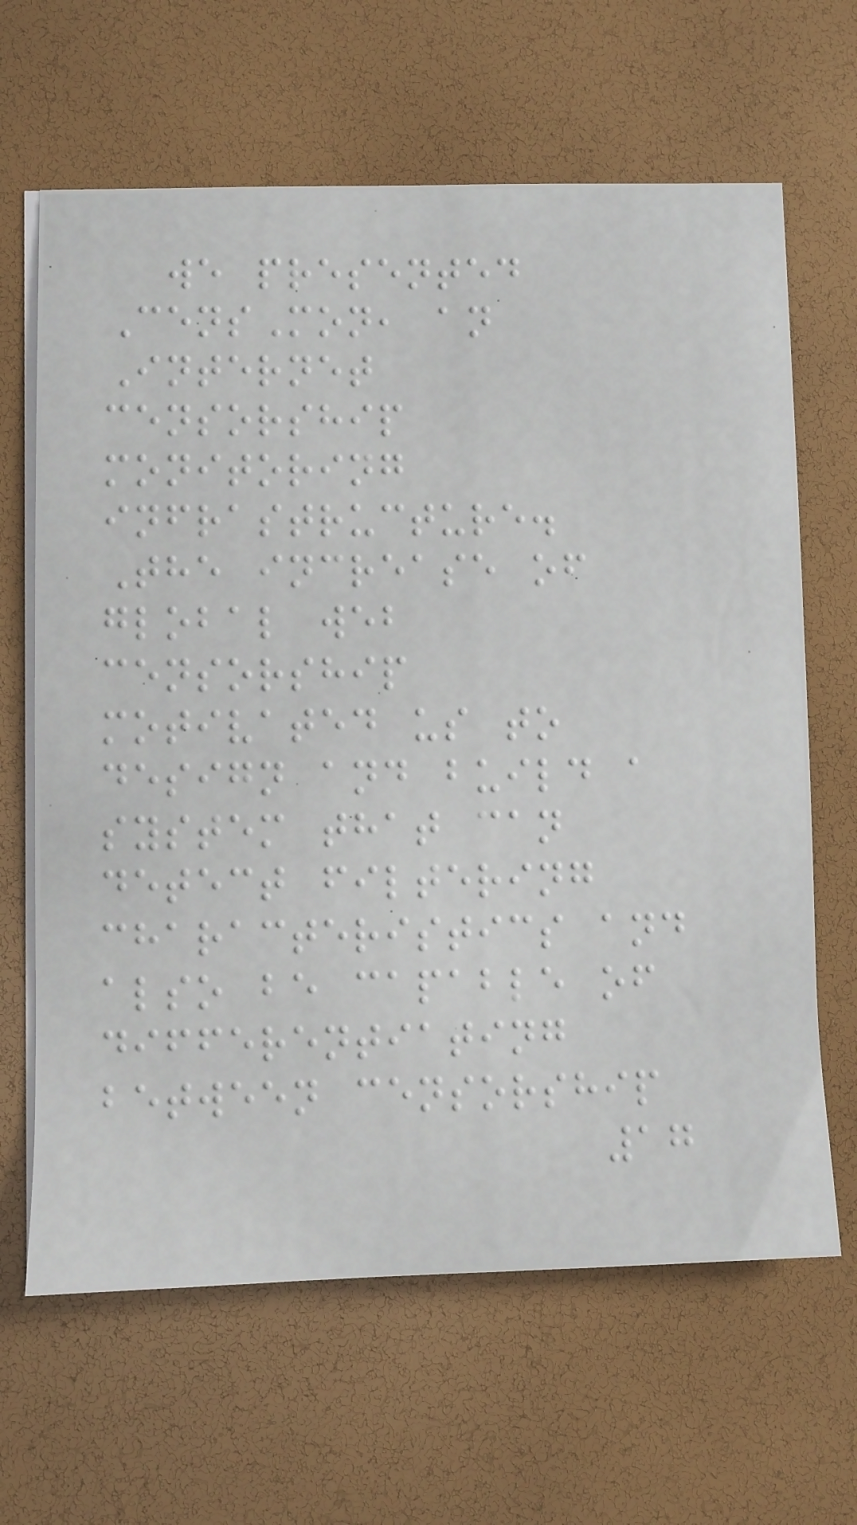we presented
CensMon, an
Internet
censorship
monitoring
infrastructure.
The increase of
global web
censorship
motivated us to
design and build a
system that can
detect filtering
characteristics and
also be capable of
differentiating
between censorship
17
